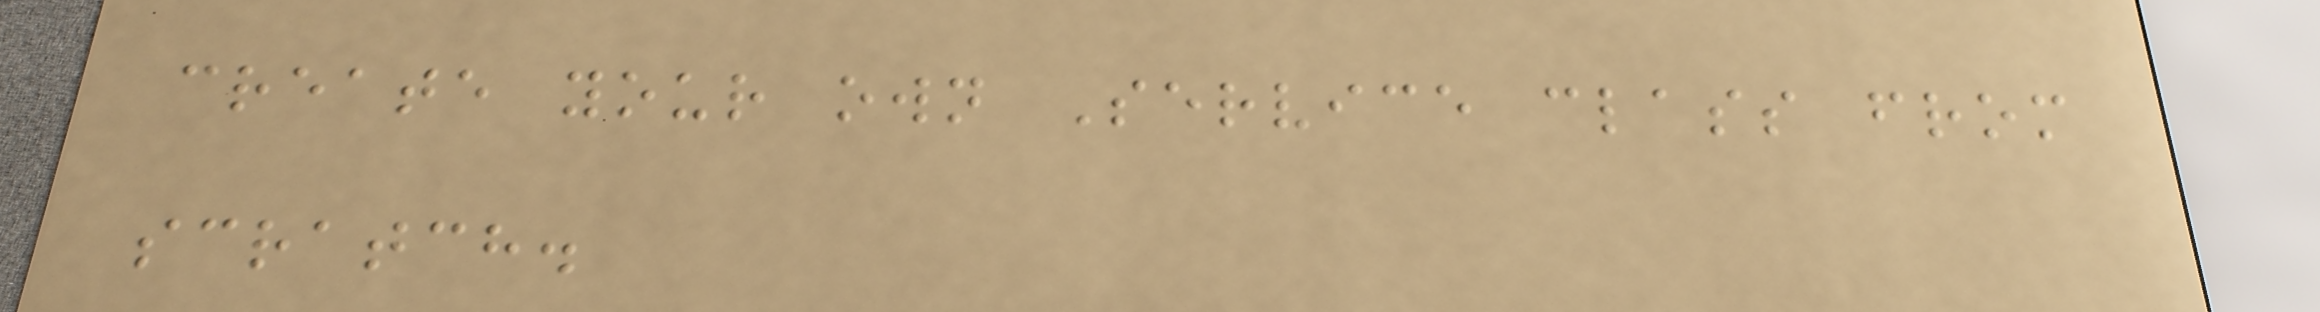create your own Service class from
scratch.
